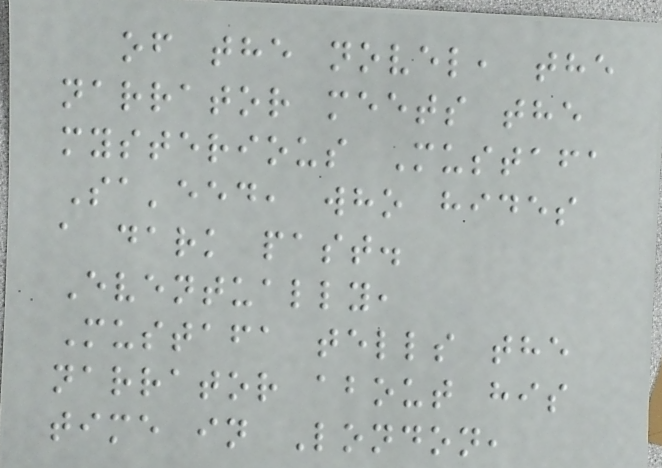of the novel, the
narrator meets the
mysterious Mustafa
Sa'eed, who hides
a dark past.
Eventually,
Mustafa tells the
narrator about his
time in London,
